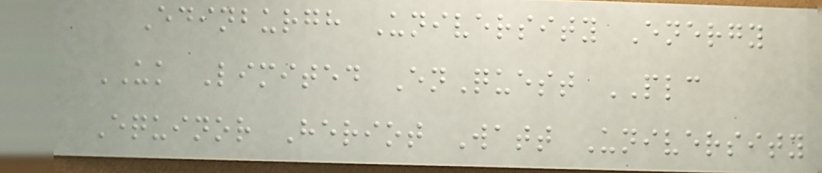Edinburgh University Energy
UK Limited EnQuest PLC
Equinor Heriot Watt University
